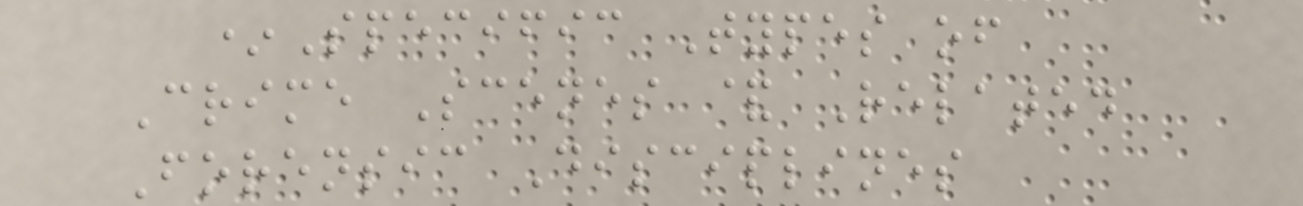*Specific Types of
Crime Scenes & Related
Forensic Disciplines
